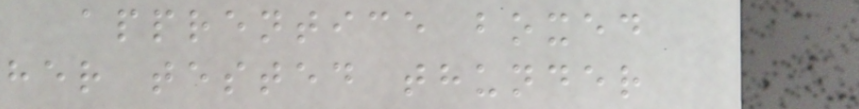apprentice boxed
her tested thunder
